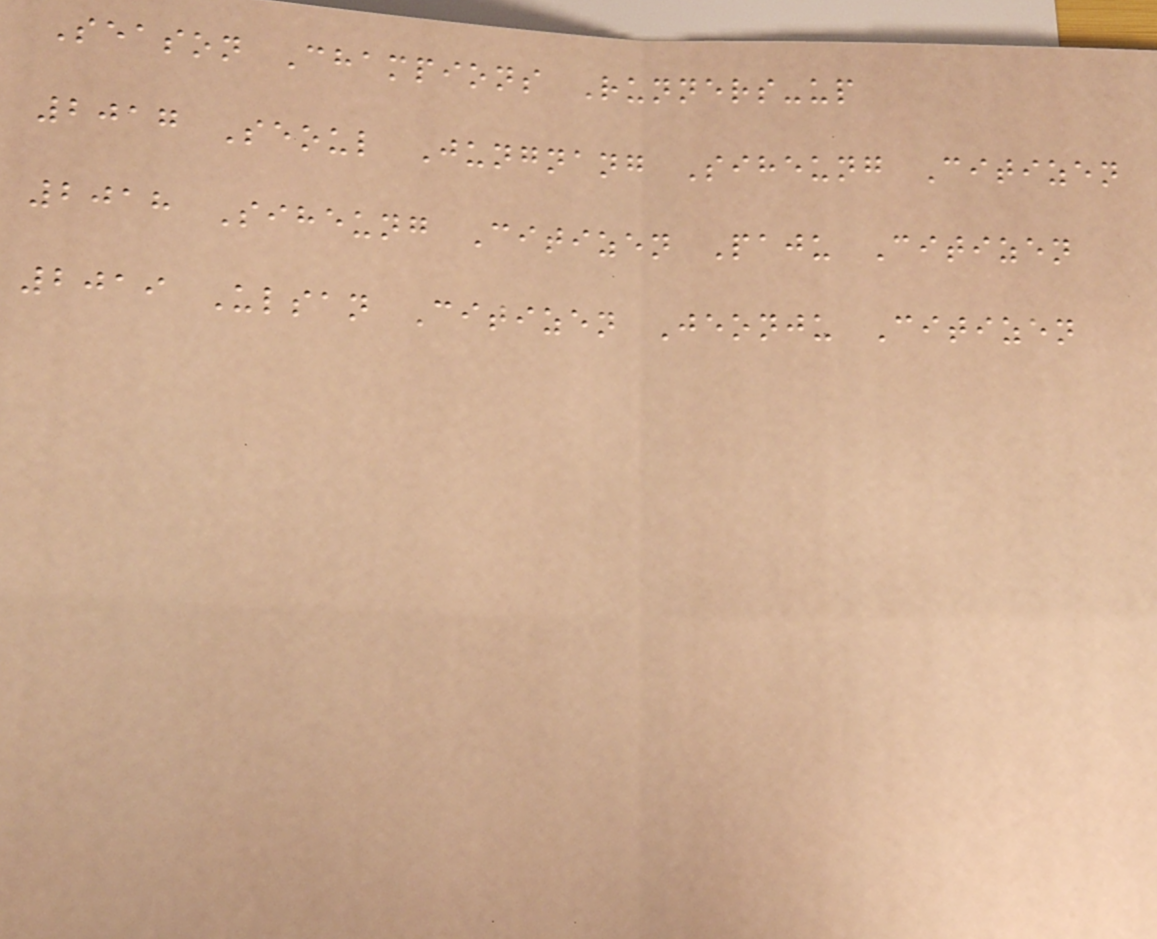Season Champions Runners-up
2017 Seoul Jungnang Siheung Citizen
2018 Siheung Citizen Paju Citizen
2019 Ulsan Citizen Jeonju Citizen
